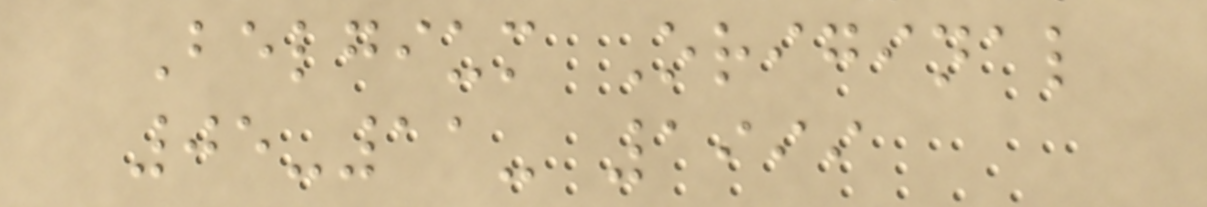Belgium Original
05-11- 1999
